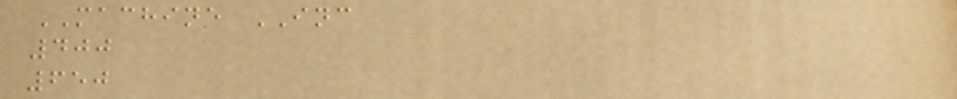MACHINE INC
400
650
